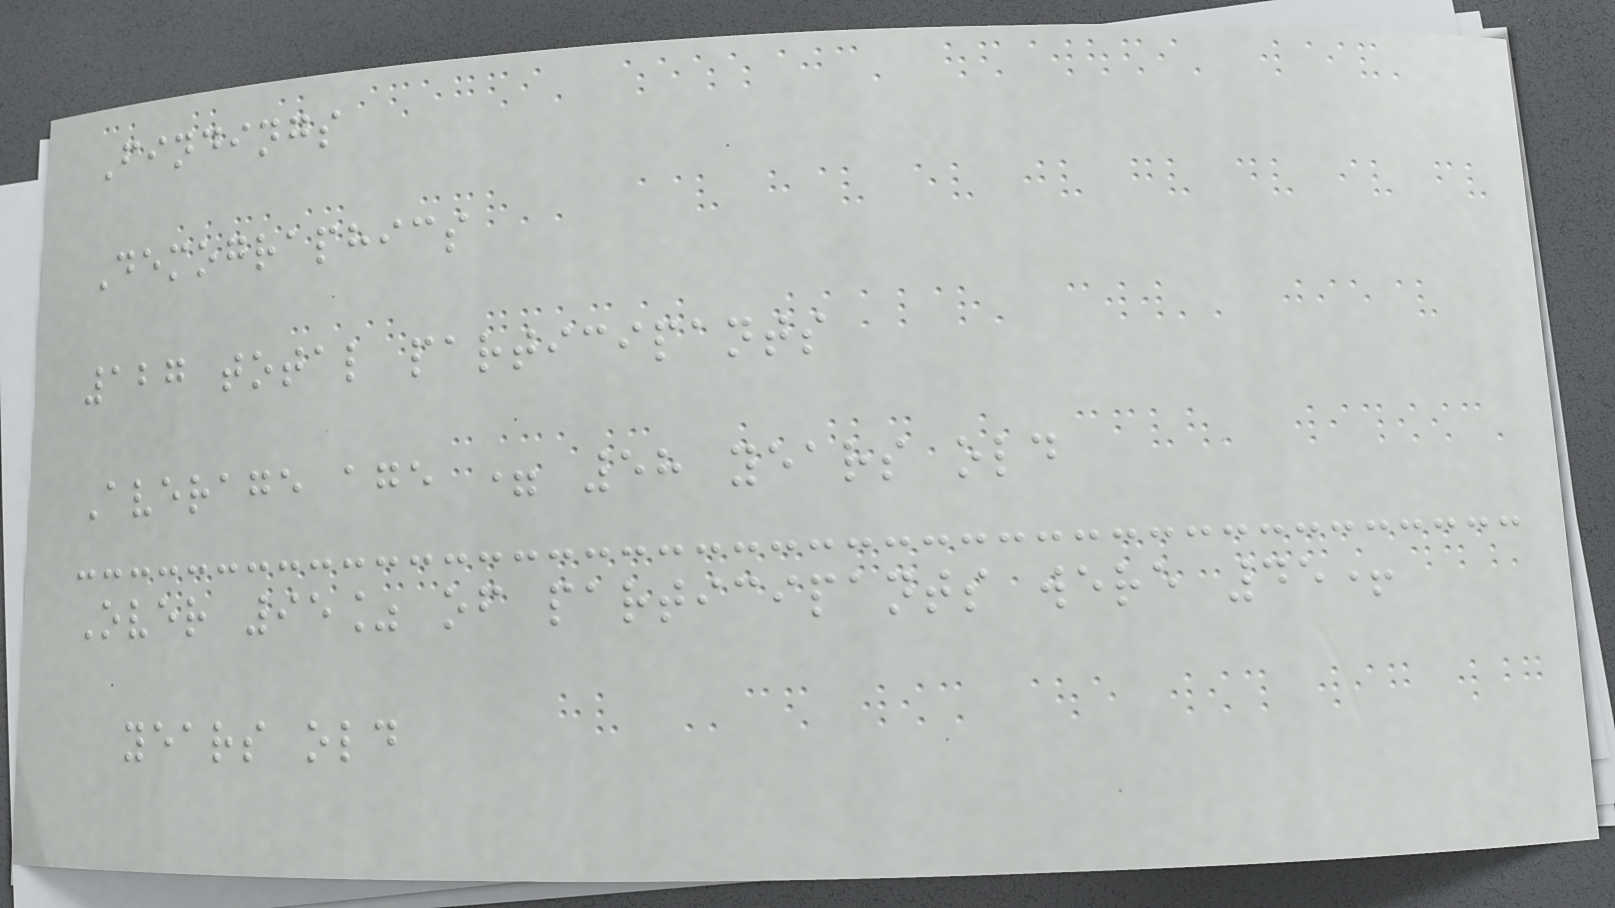Findings
Demographics
127 total participants
Average age = 58 years old
Over 95% of participants were 45+
years old
